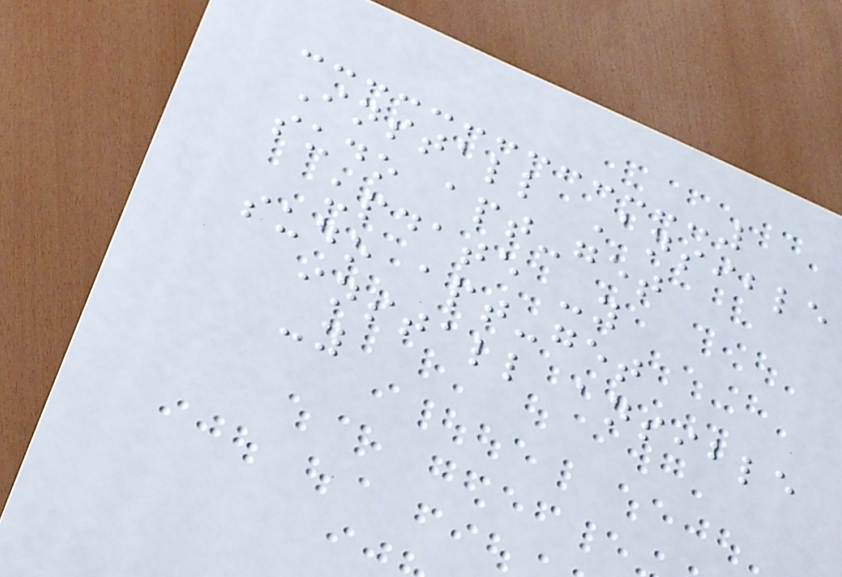Install Ansible
sudo apt-get
update -y
sudo apt-get
install ansible
-y
